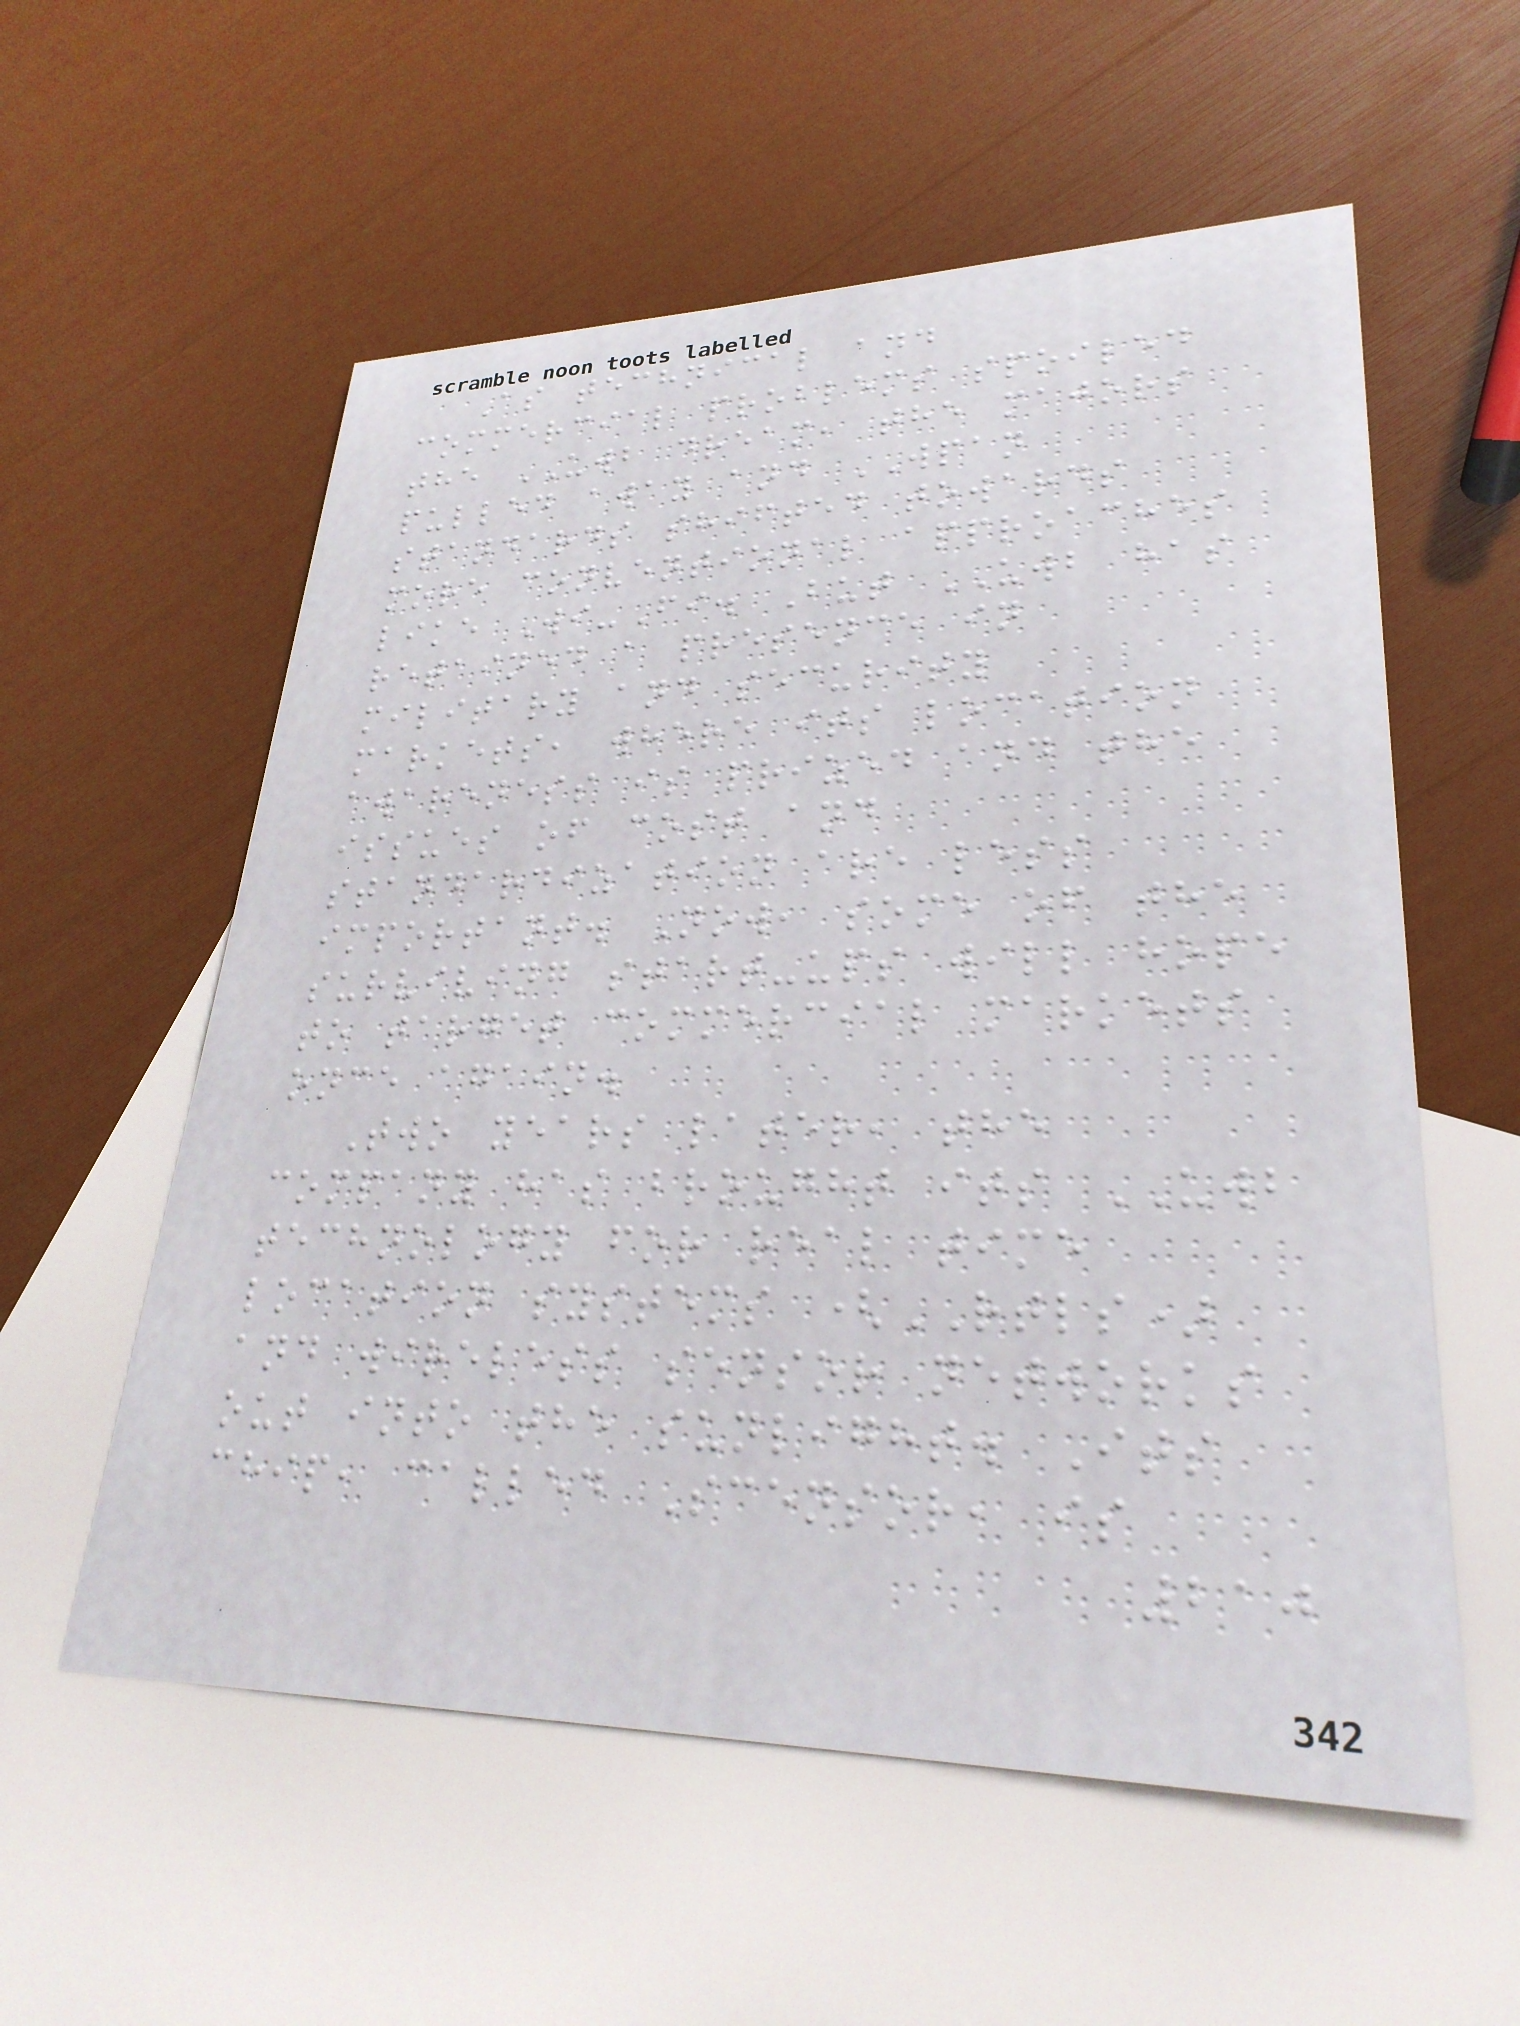As technical and
commercial problems spoiled
the UWB dream, the majors
pulled away and WPAN
standards shifted towards
more conventional approaches
like Wi-Fi. But UWB has
retained a presence in
military and security
markets, where its location
awareness is prized and the
issues of cost and
standardization are less
important. Now, some of the
surviving start-ups will hope
to target commercial markets
once again.
Two years later, the
company has brought its UWB
technology for real time
location systems (RTLS)
and wireless sensor networks
out into the sunlight. Its
chip, called Scensor, is
210
